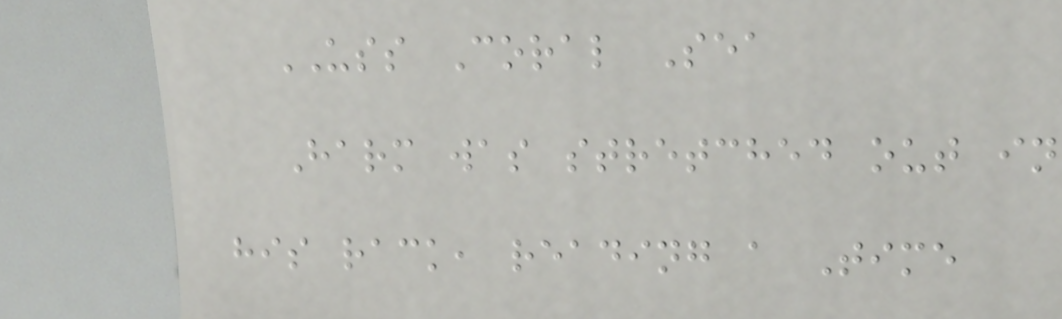USS Coral Sea
Harm was stretched out in
his rack, reading a Time
